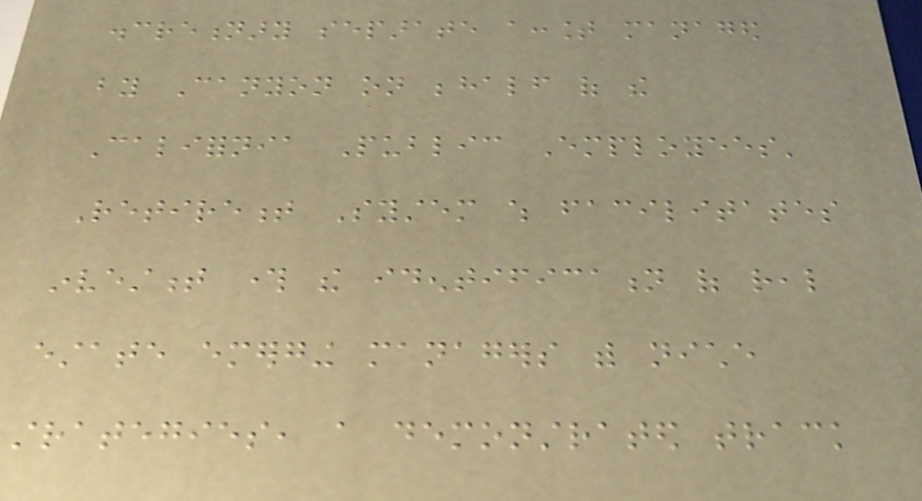discretionary separate account managed
by Canyon on behalf of the
California Public Employees'
Retirement System which facilitates
investment through the identification of real
estate emerging managers with niche
strategies, a demonstrated track
